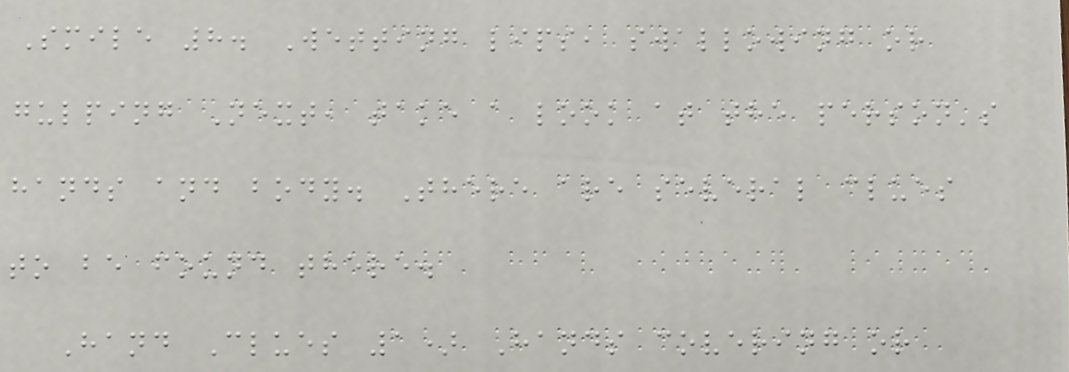Smile 8. Wetting lips, swallowing or
gulping Next, take a look at the person's
hands and body. There are several clues
to be found there.
Hand Clues 1) Hands covering or
